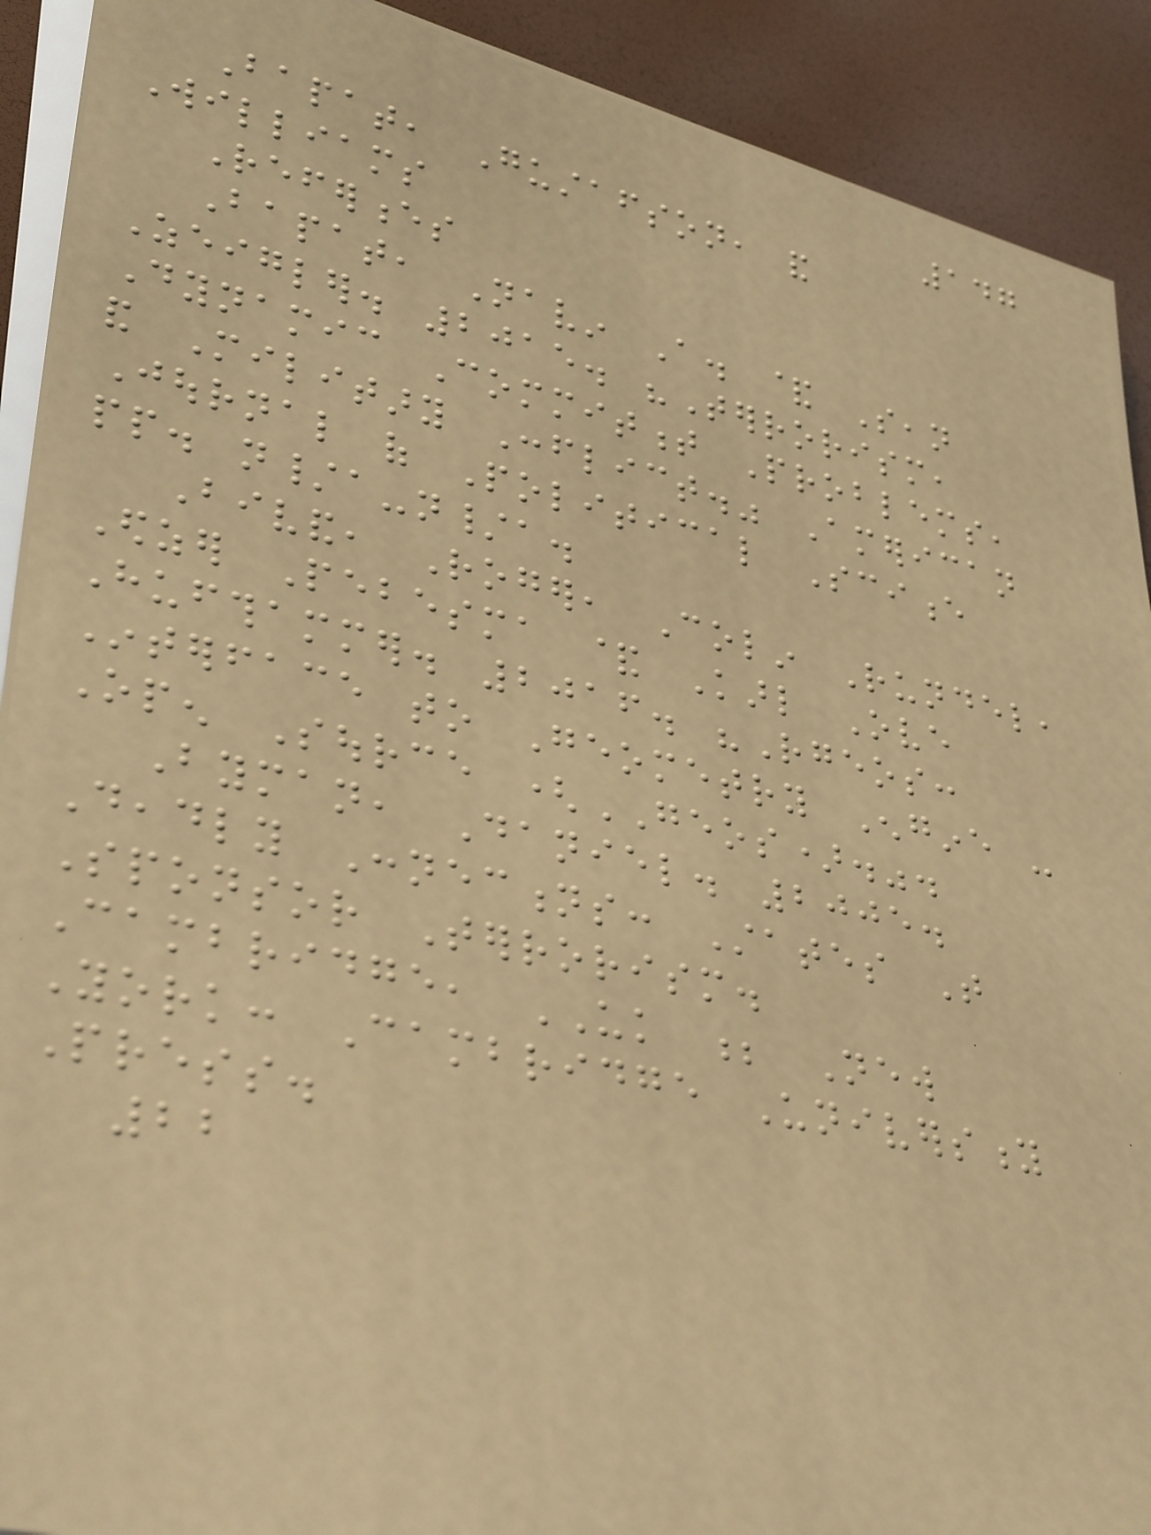147
Bapat, Gustafson, and
Williams
References
Bapat, Navin A. & Sean
Zeigler. 2015. "Terrorism,
Dynamic Commitment Problems,
and Military Conflict." American
Journal of Political Science
pp. n/a-n/a.
Bivand, Roger, Colin Rundel,
Edzer Pebesma & Karl Ove
Hufthammer. 2016. "Rgeos:
Interface to Geometry Engine -
Open Source (GEOS).".
Byman, Daniel. 2005.
Deadly Connections: States That
Sponsor Terrorism.
Cambridge, UK ; New
York: Cambridge University
Press.
22
